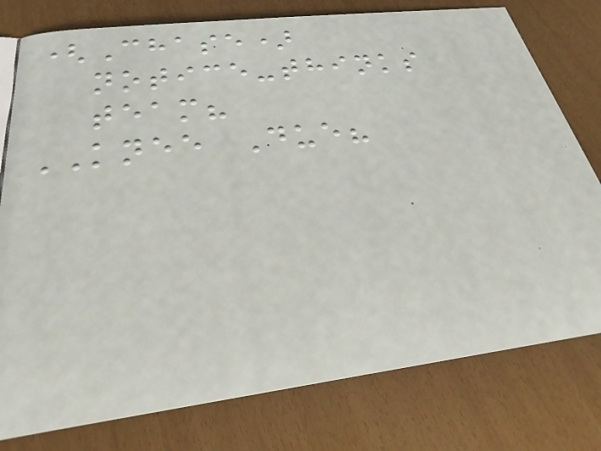(Chase)
notice-thinks
team?
KNEE Due?
